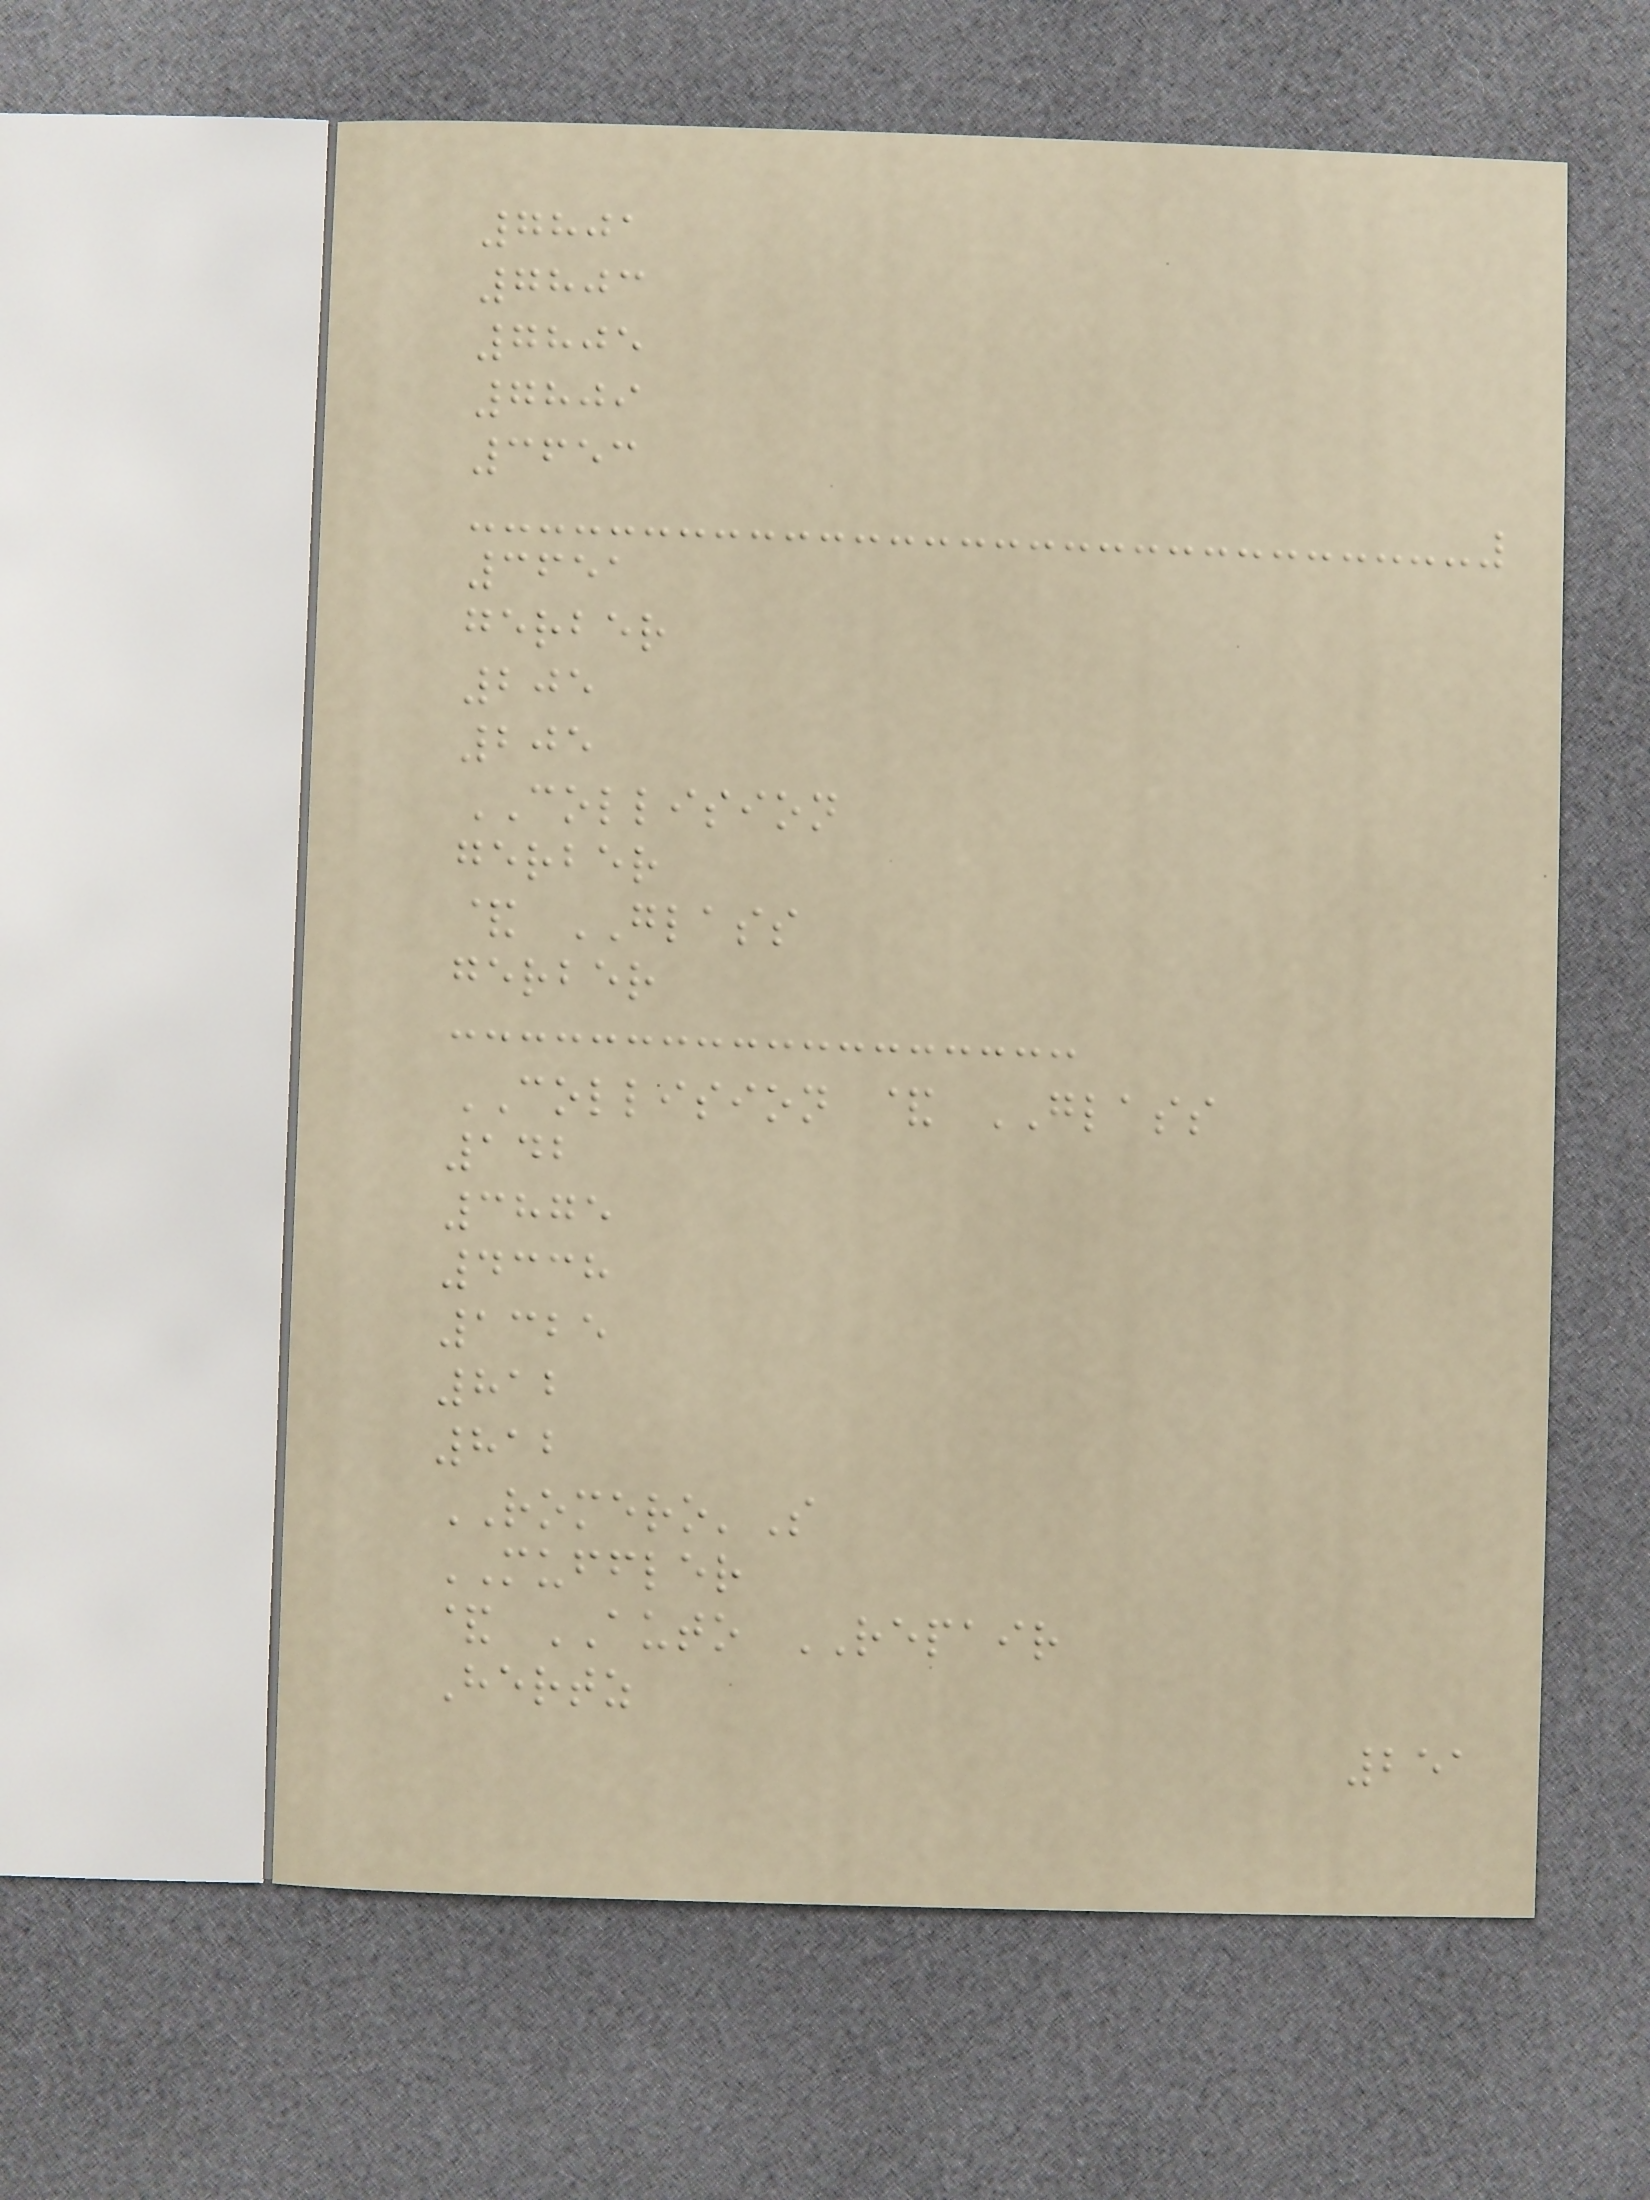7801
7803
7805
7809
3653
3651
gerber
205
205
COLLISION
gerber
& GLASS
gerber
COLLISION & GLASS
142
3875
4338
1325
812
812
ROMERO'S
MUFFLER
& AUTO REPAIR
Hertz
251
